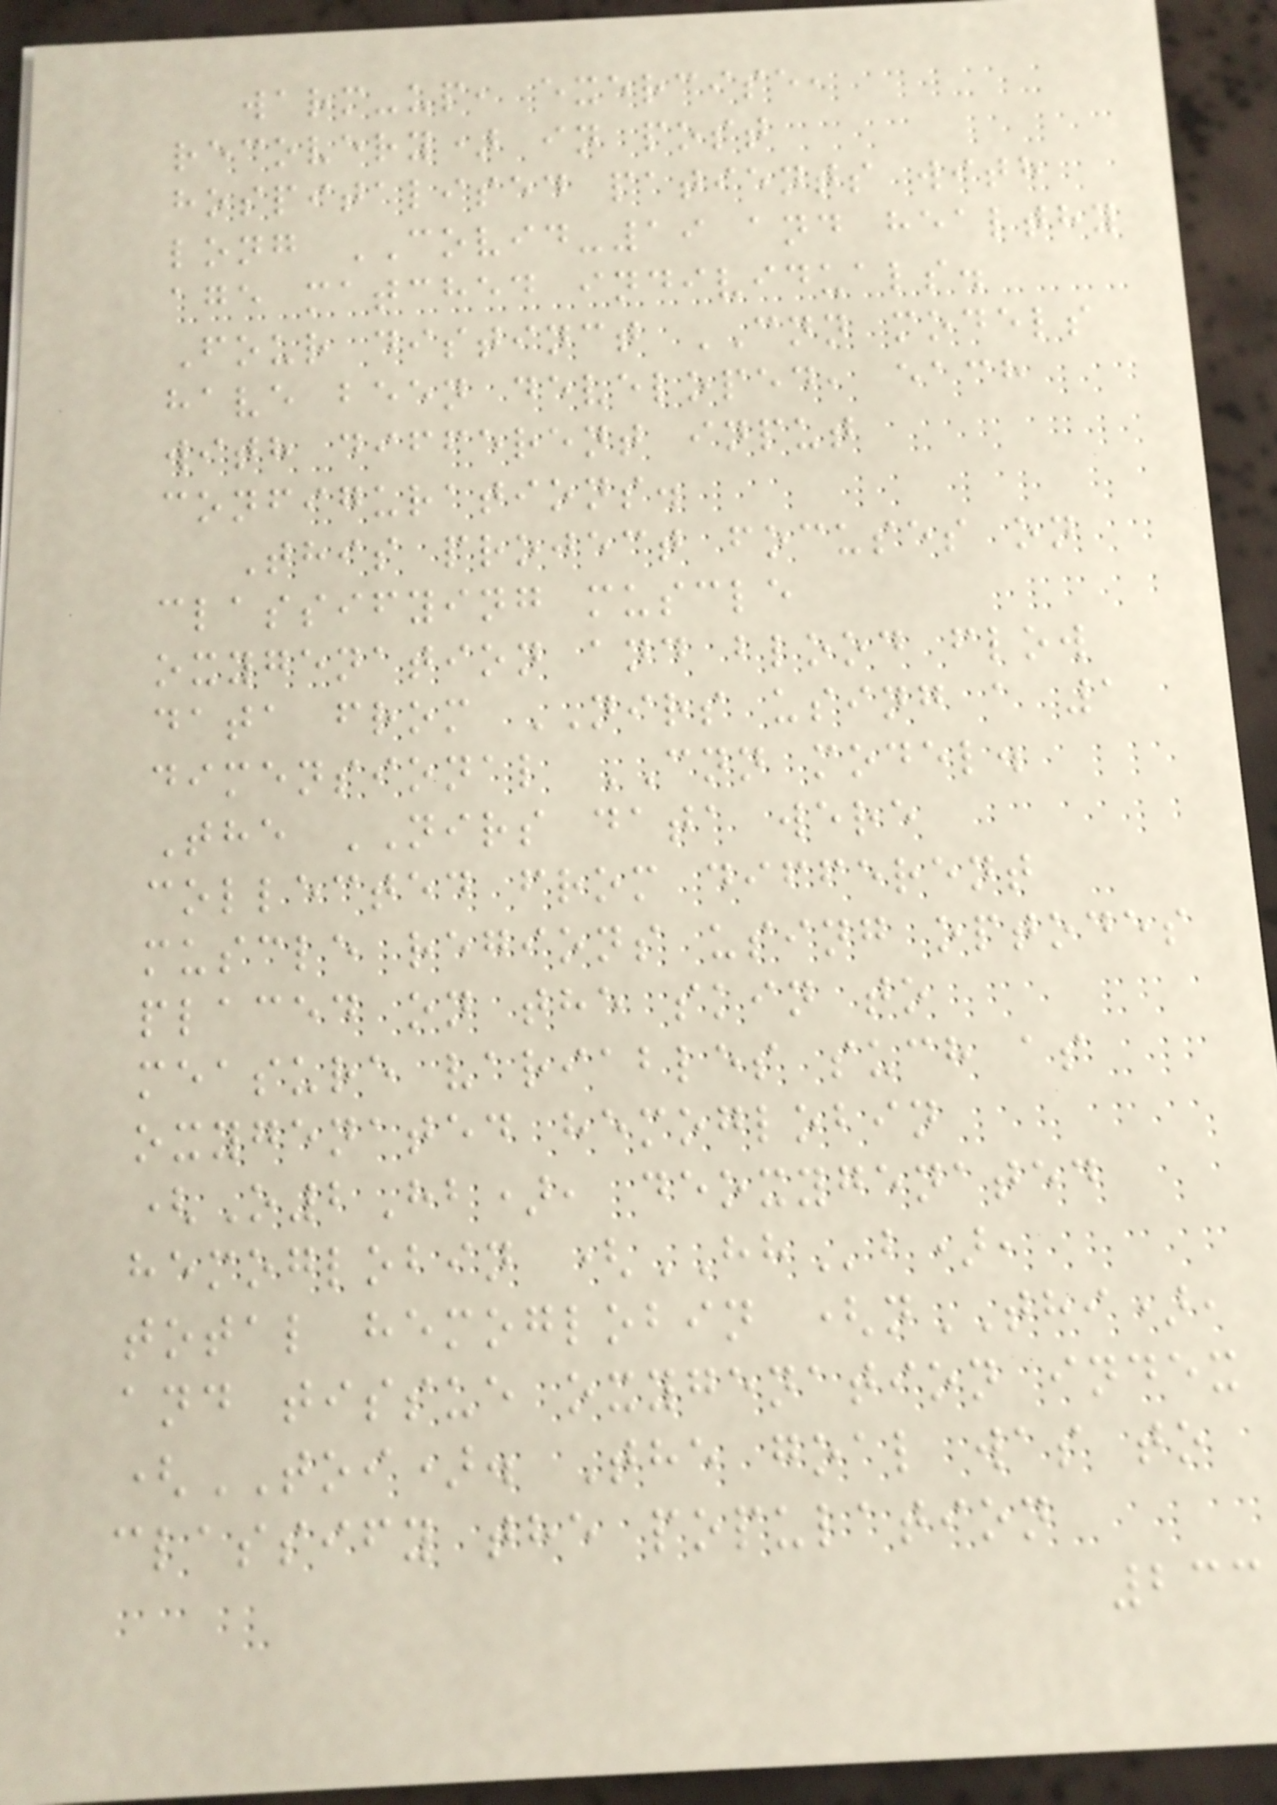warm-up, exercise,
recovery) in post
hospitalised patients with
long COVID-19 and healthy
age matched individuals.
Four distinct CNN models
have been developed, each
with different input
configurations.
This project focuses on
classifying muscle
oxygenation and blood flow
data from NIRS using a 1
dimensional CNN model.
The NIRS data were
collected from different
muscle regions using optodes
placed on the skin to
measure variables such as
oxygenated hemoglobin
(O2Hb), deoxygenated
hemoglobin (HHb),
total hemoglobin (nTHI),
and tissue oxygenation index
(TOI). The goal was to
classify the population
233
